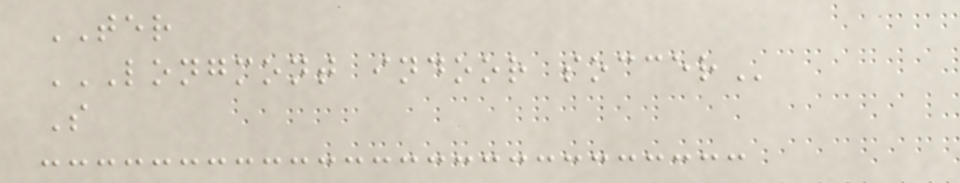TER
LONGMONT INDOOR SOCCER
S
